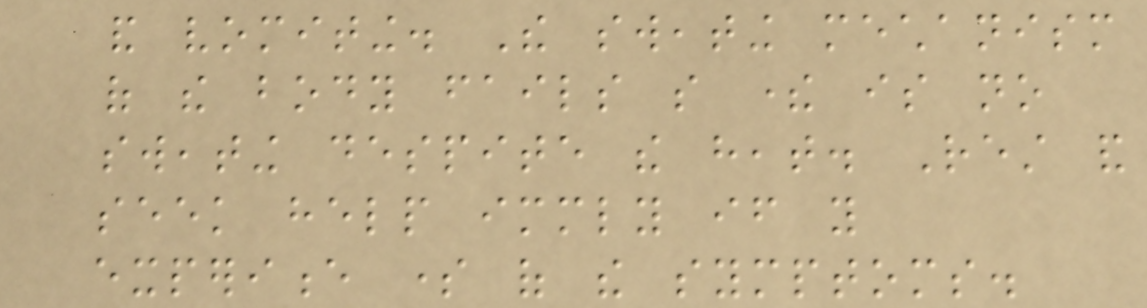and vomiting. The sweating mechanism
of the body fails so there is no
sweating despite the heat. Rest and
seek help immediately if you
experience some of the symptoms.
